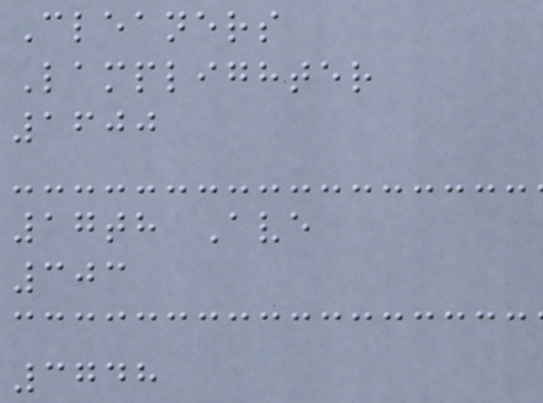Cleaners
Lamplighter
1600
17th Ave
303
3748
